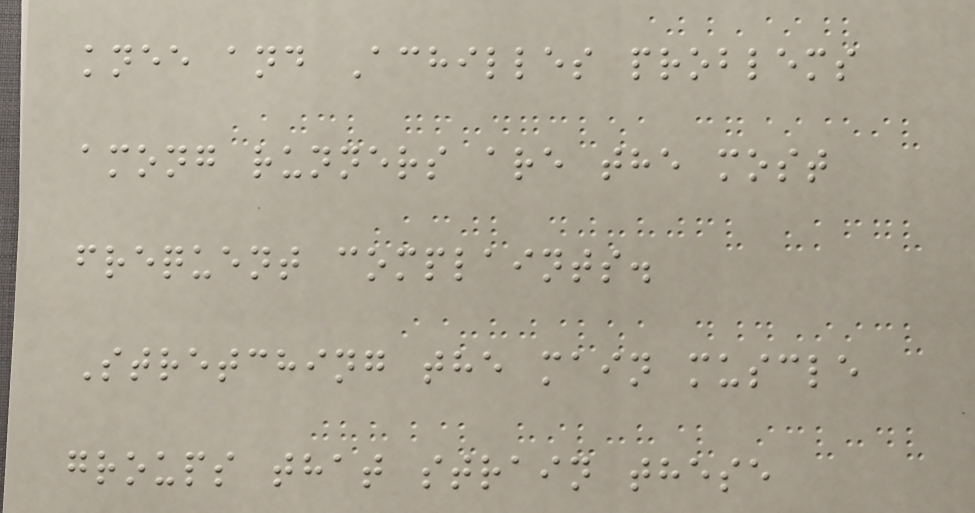knee and Achilles problems
among runners are the most
frequent complaints.
Stretching the main muscle
groups that strain these
